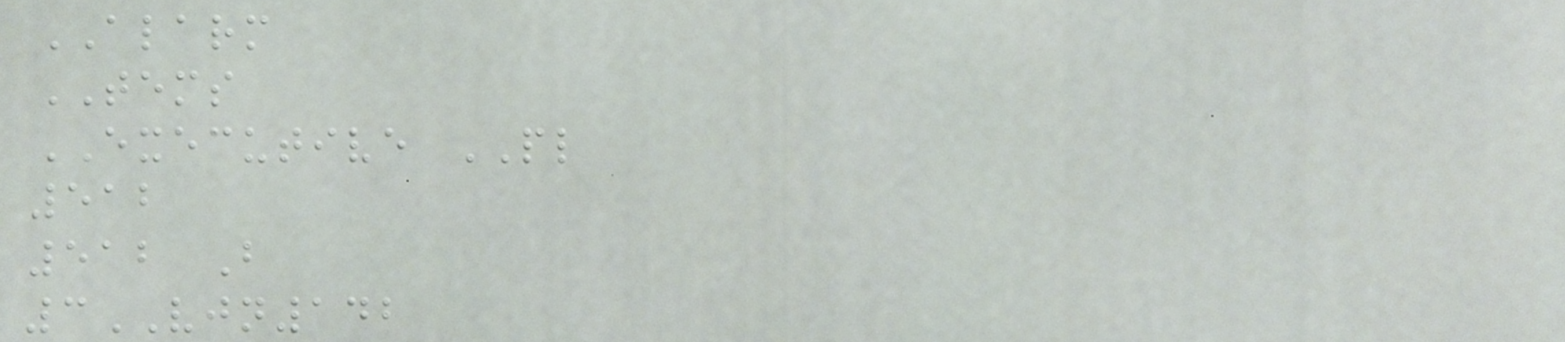ALARM
TEMS
EXECUTIVE PL
512
512 B
3VJN142
